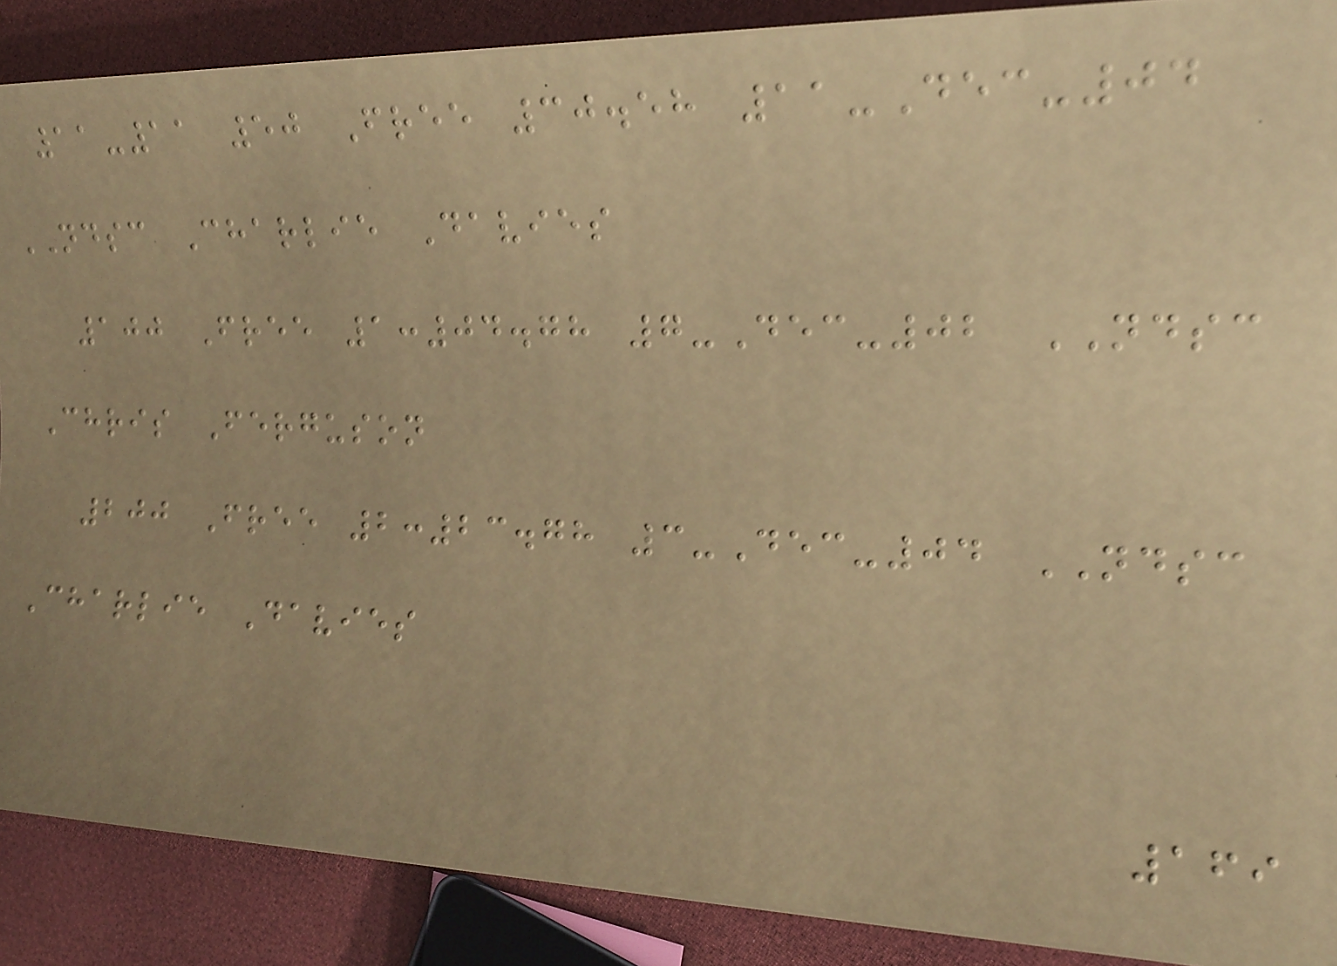11-11 50 Free 30.58 11-Dec-04
NDSC Charlie Davies
100 Free 1:04.78 7-Dec-02 NDSC
Chris Ferguson
200 Free 2:23.78 3-Dec-04 NDSC
Charlie Davies
169
